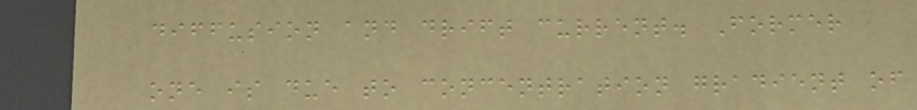diffusion and drift current. Former
one is due to concentration gradient of
